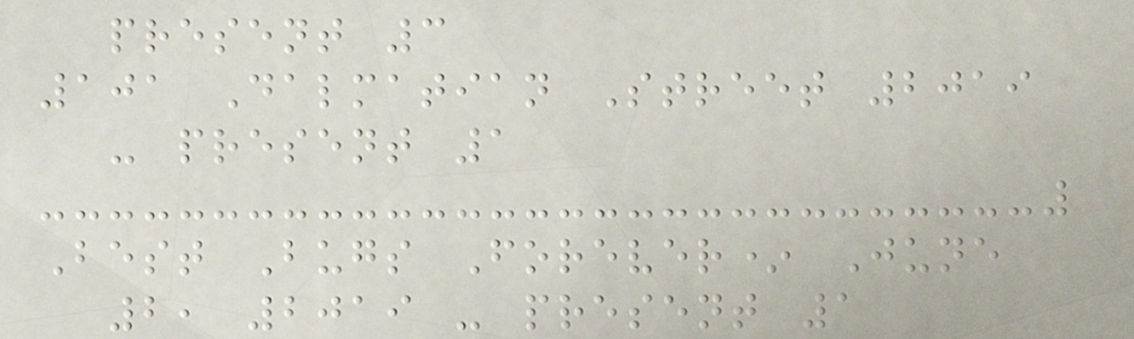present 3
101 Dalmatian Street 2019
- present 1
Best Bugs Forever* June
2, 2019 - present 1
